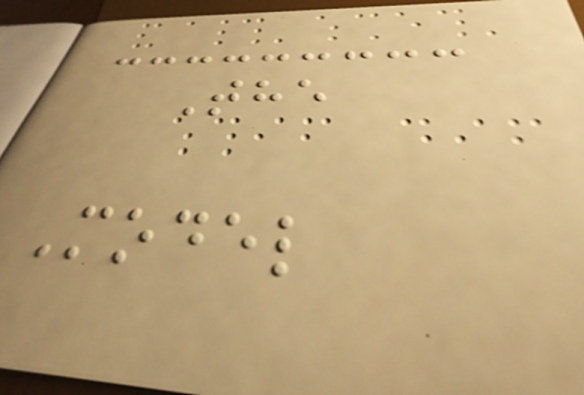The
Model
